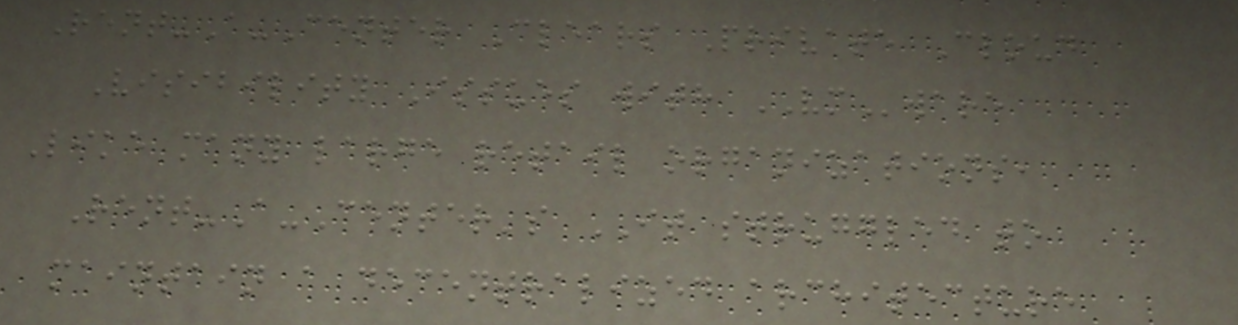Rent-A-Center Clears Private Cloud
Visibility Issues with VMware
Like many large retail organizations,
Rent-A-Center's IT struggled to
maintain a decentralized architecture
